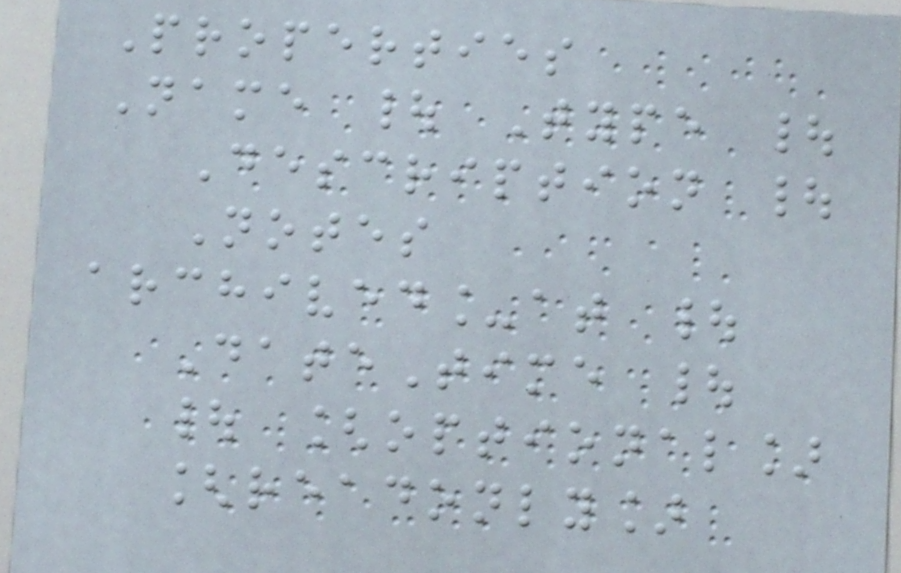Properties
Name | Type |
Description |
Notes
archived_at |
DateTime |
| [optional]
[readonly]
